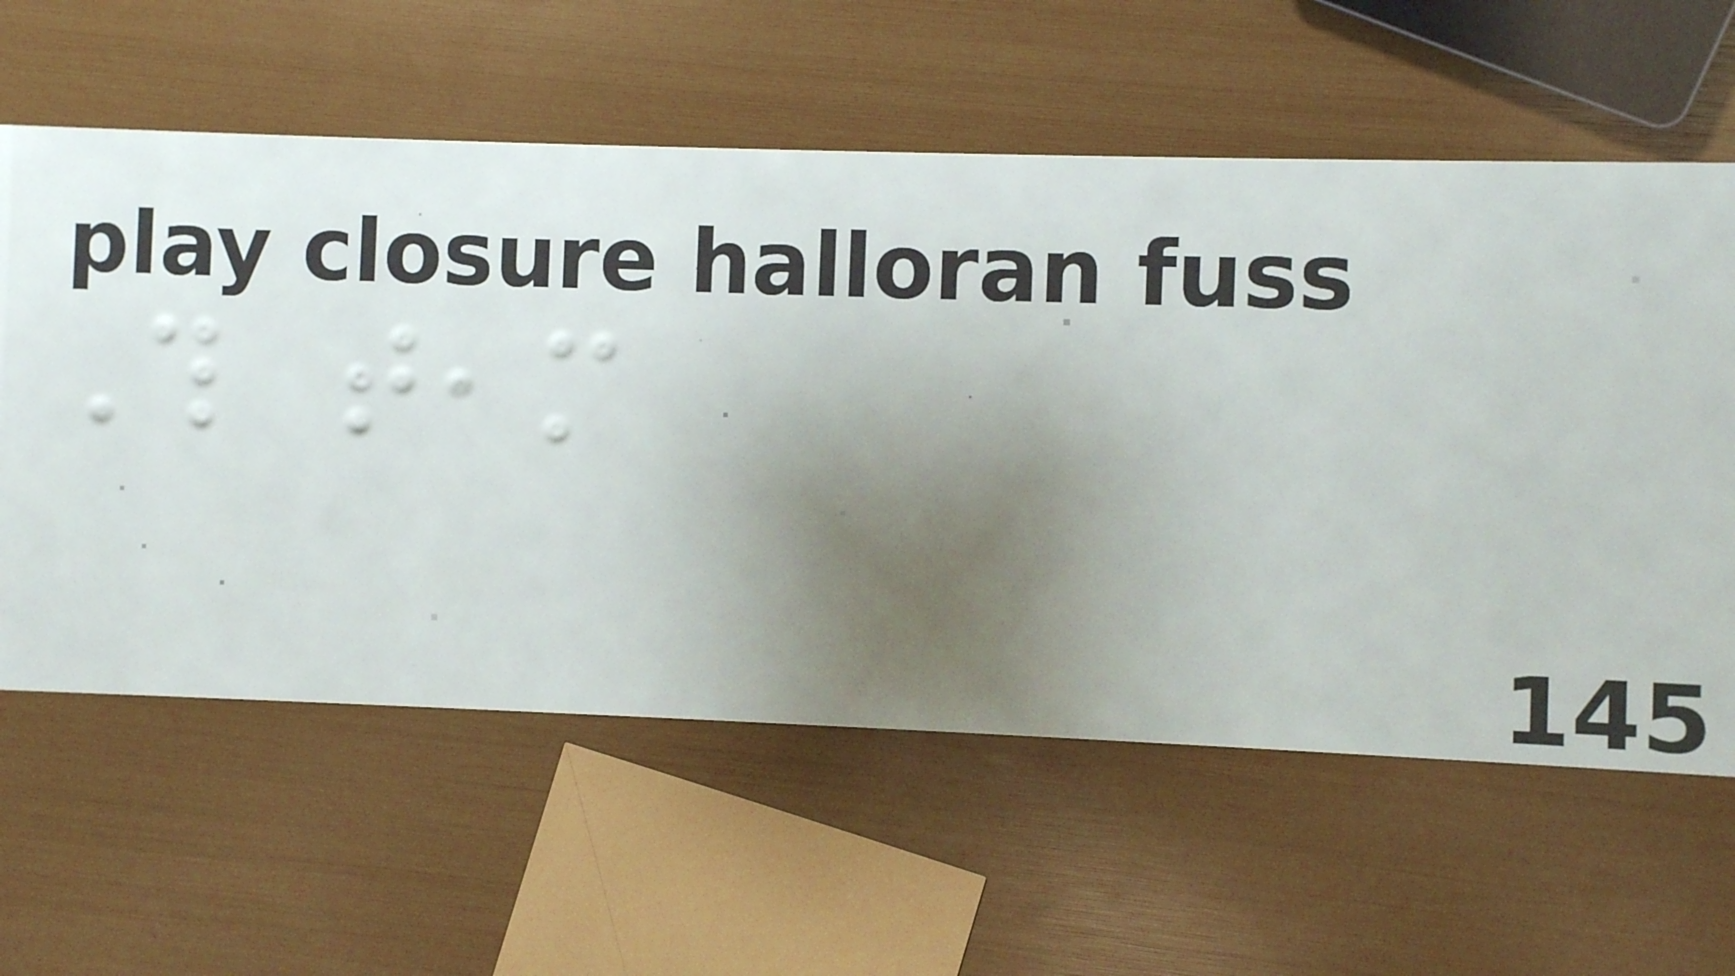This team
